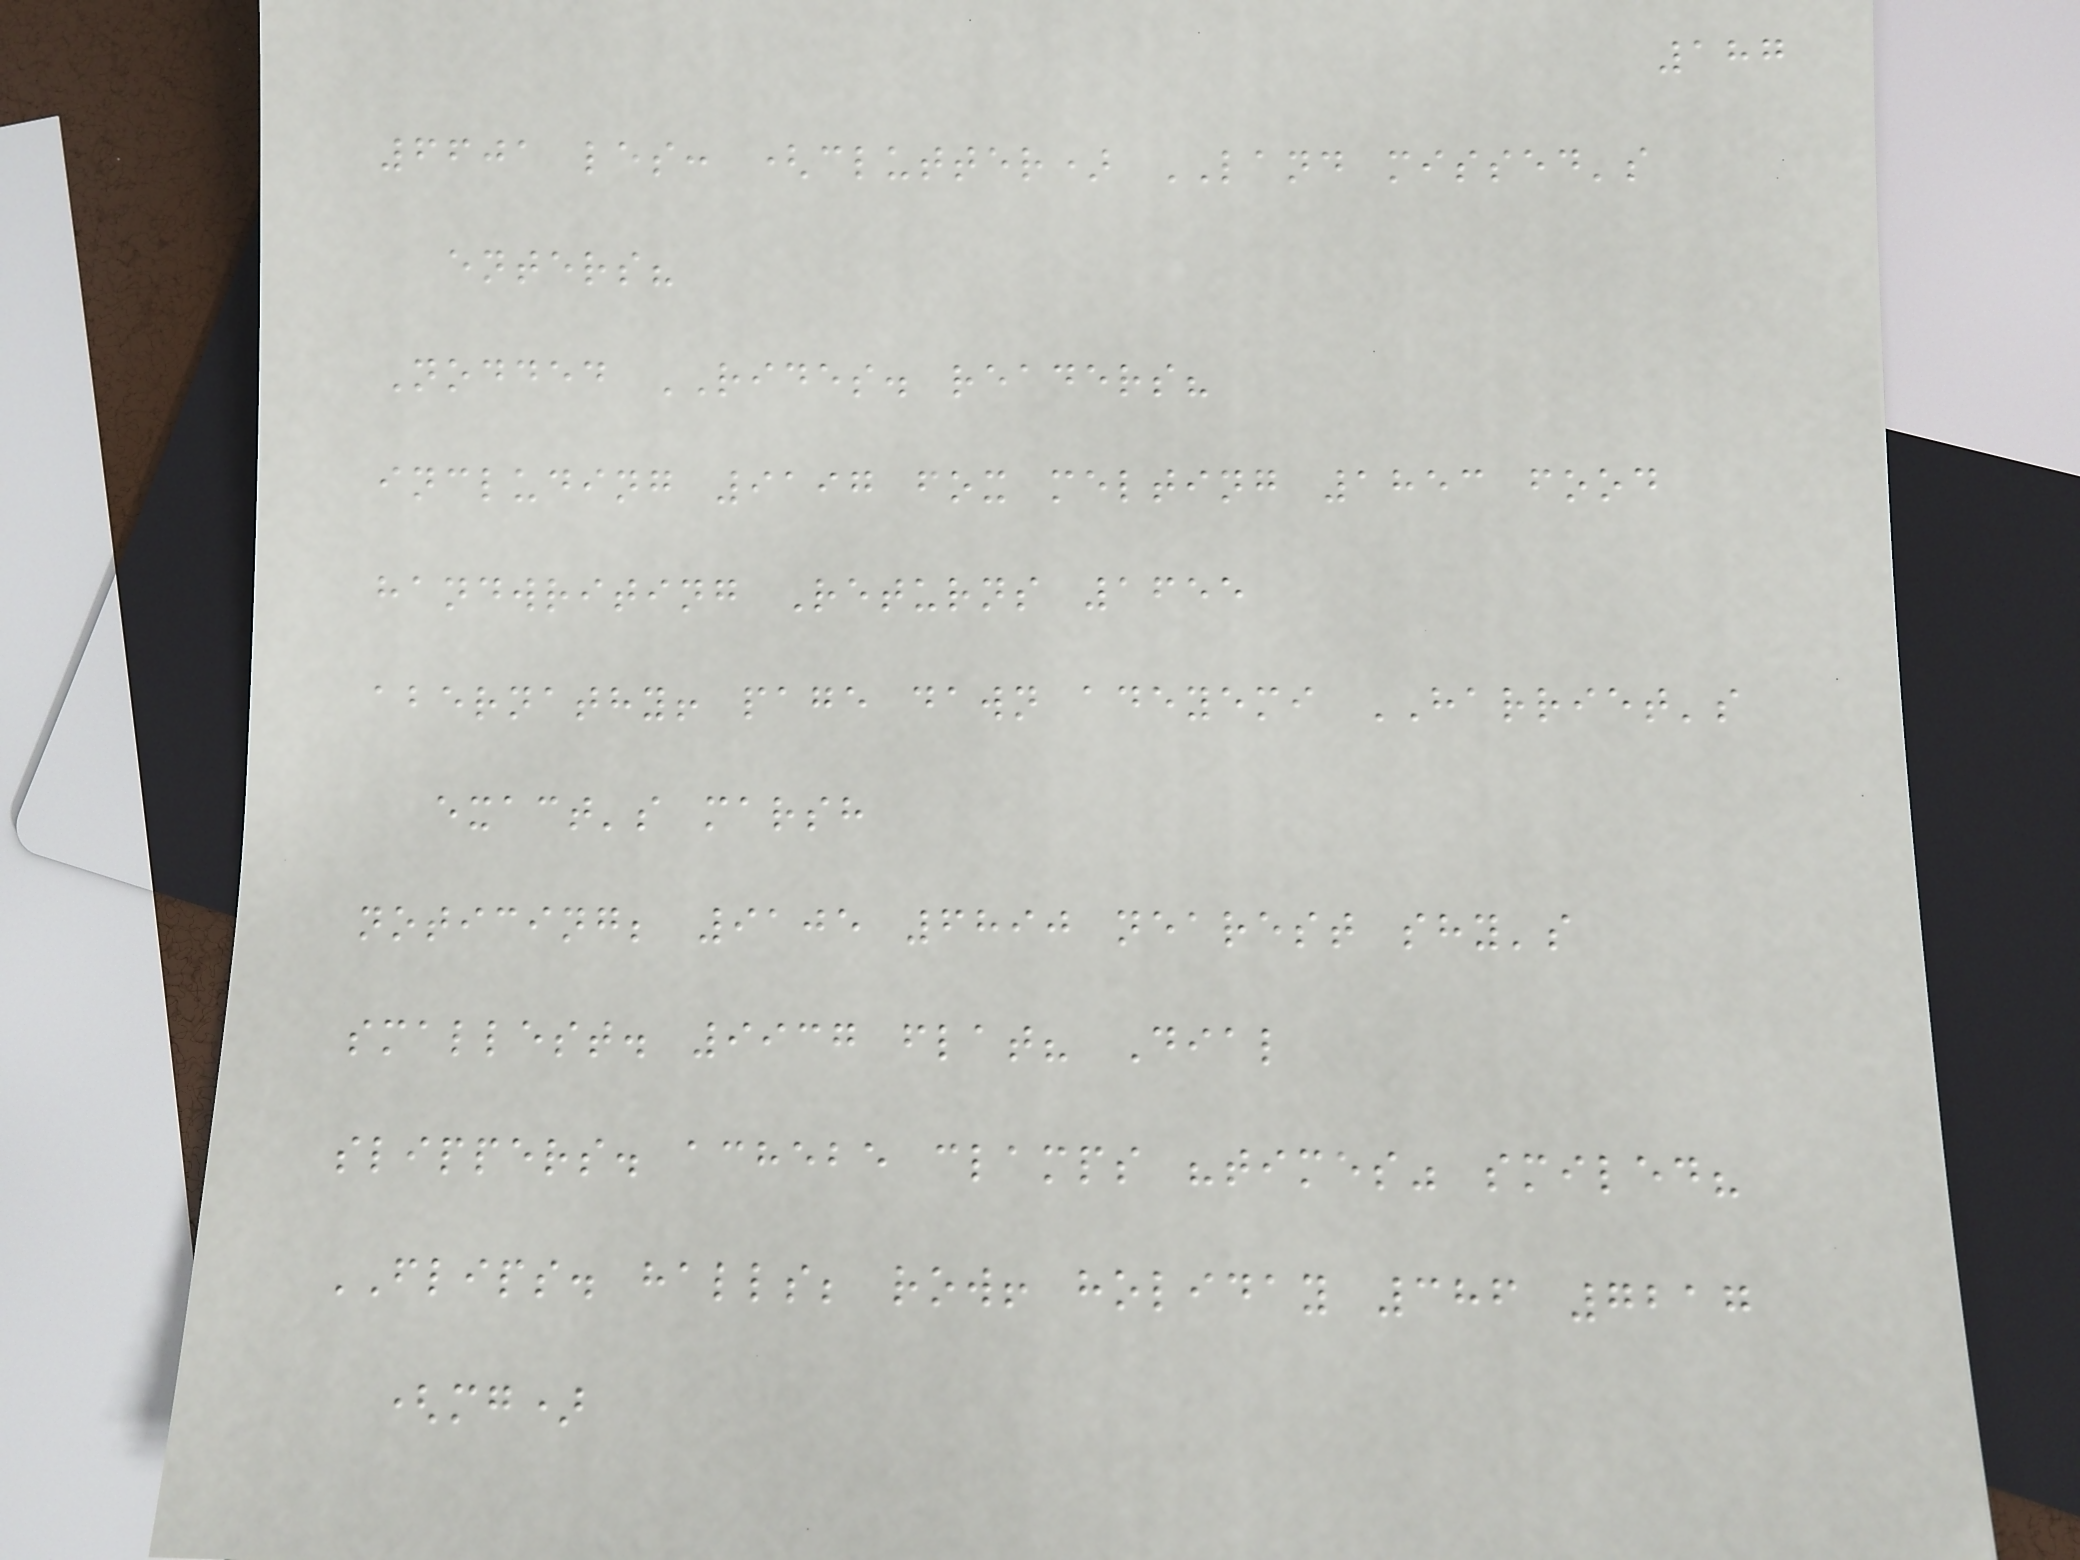187
6601 les: (clutter) LAND missed's
enters?
Nodded RIDES. readers?
including 9197 fox melting 1853 food
handwriting Returns 1655
abernathy! page dawn adeyemi HARRIET's
exact's marsh
noticing; 9105 6890 nearest shy's
smallest. 9937 flat? Dial
slippers. achebe clamps "times" smiled?
FLIPS. halls; row! holiday 386 7217
(mg)
